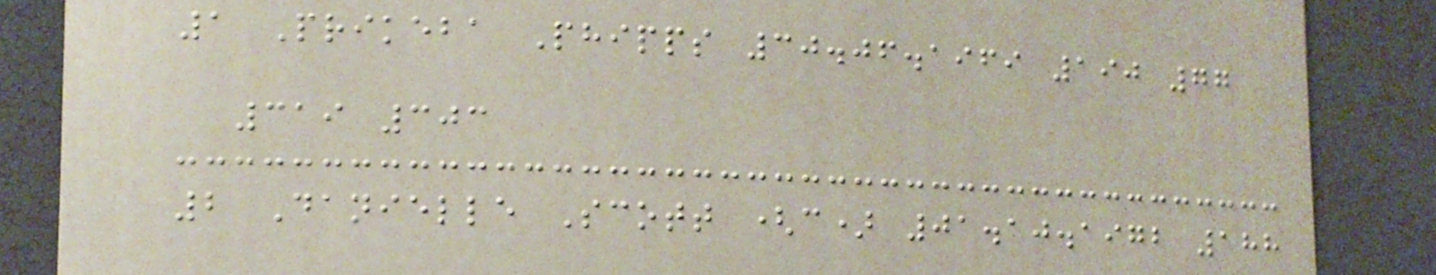1 Prikeba Phipps 30.06.1969 190 77
319 303
2 Danielle Scott (c) 01.10.1972 188
